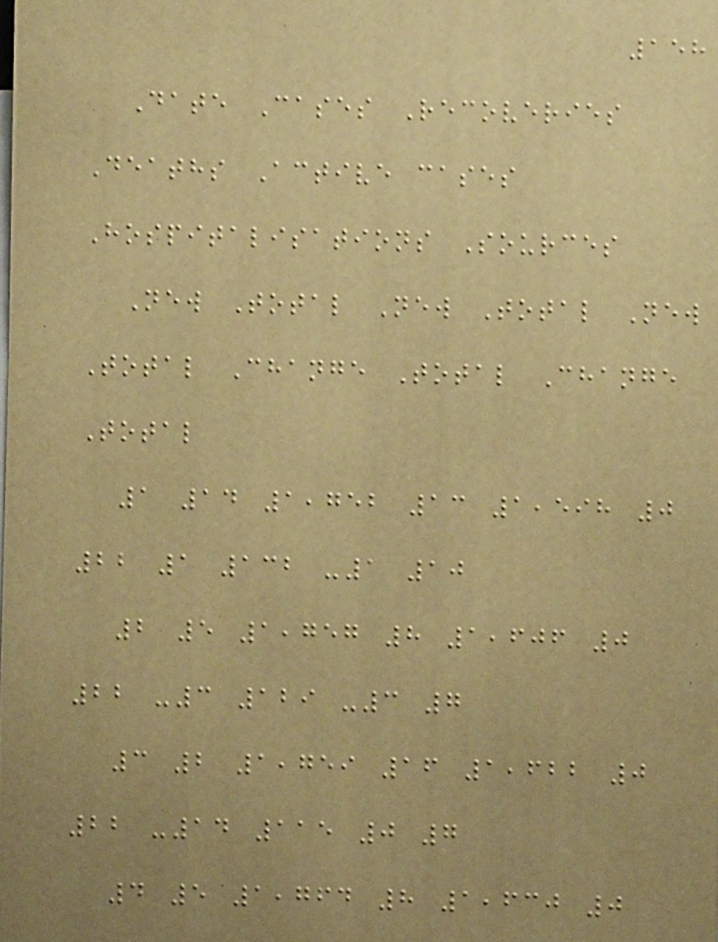158
Date Cases Recoveries
Deaths Active cases
Hospitalisations Sources
New Total New Total New
Total Change Total Change
Total
1 14 1,752 13 1,598 0
22 1 132 -1 10
2 5 1,757 8 1,606 0
22 -3 129 -3 7
3 2 1,759 16 1,622 0
22 -14 115 0 7
4 5 1,764 8 1,630 0
